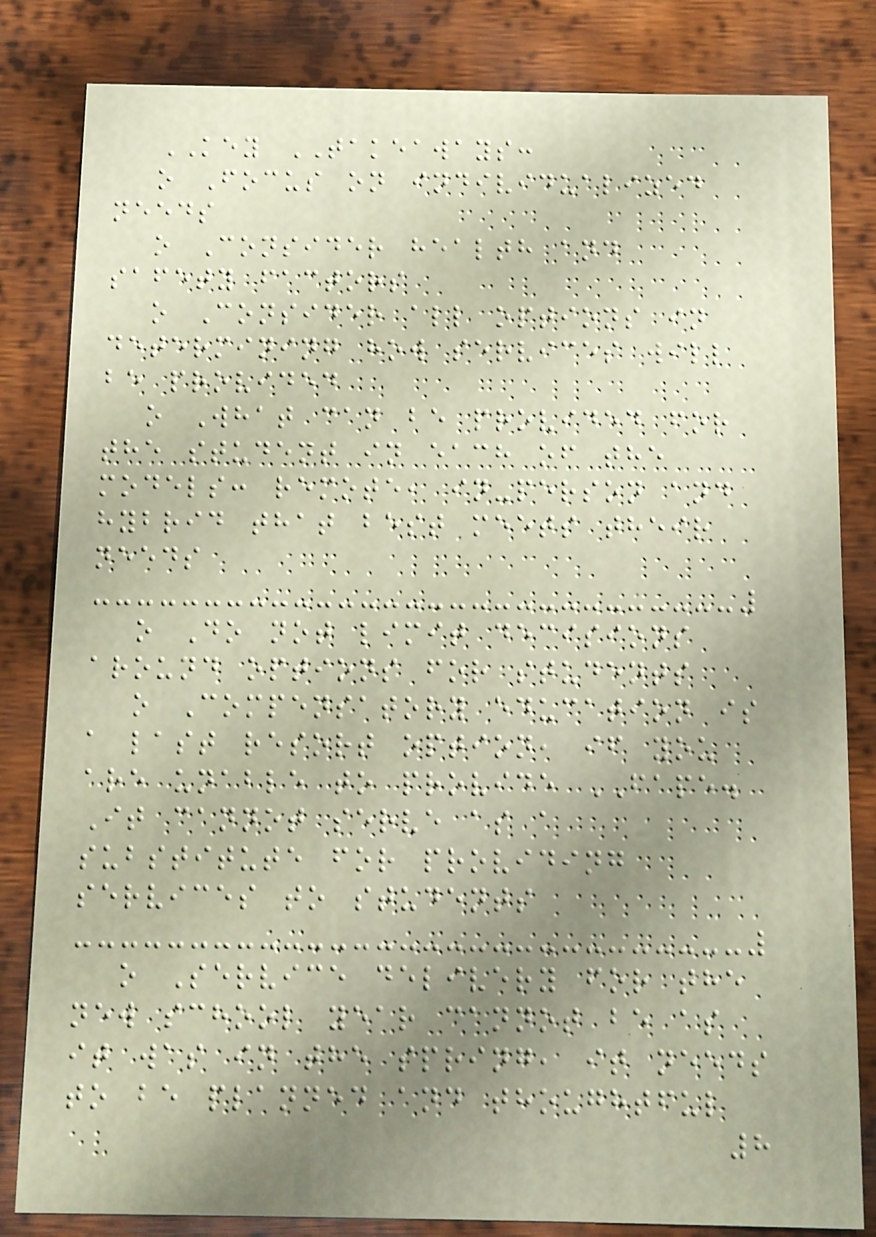KEY TAKEAWAYS:
o Focus on individualized
needs
o Consider health and
safety factors
o Consider all options in
determining how services will
be provided
o What can be provided for
the student in each of the
models: remote, in-person and
hybrid that best meets their
needs
o Do not limit decisions
around options for students
o Compensatory education is
a last resort option, if you
are unable to provide FAPE.
It cannot serve as a
substitute for providing
services to students
o Service delivery for the
new school year cannot be as
it was in the spring, it needs
to be planned and thoughtful
8
